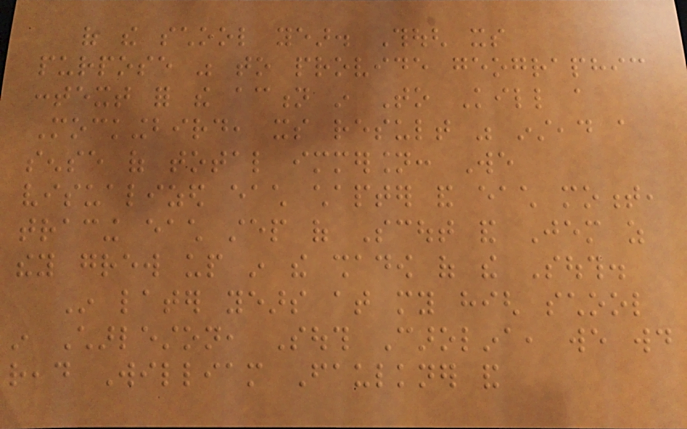of the school year. Though its
purpose was to provide geographic
context for the action in To Kill a
Mockingbird, its result was instead a
sense of total immersion: We
visualized each chapter and each moment,
tracing each step of Scout and Jem as
they grew up in the shadow of the South.
In later years at my high school
in Charleston, South Carolina, we would
read William Faulkner and
